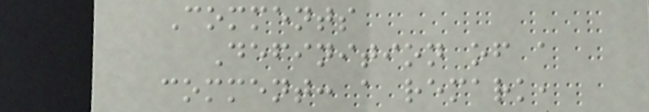Comments
Definition of a
comment: a remark,
